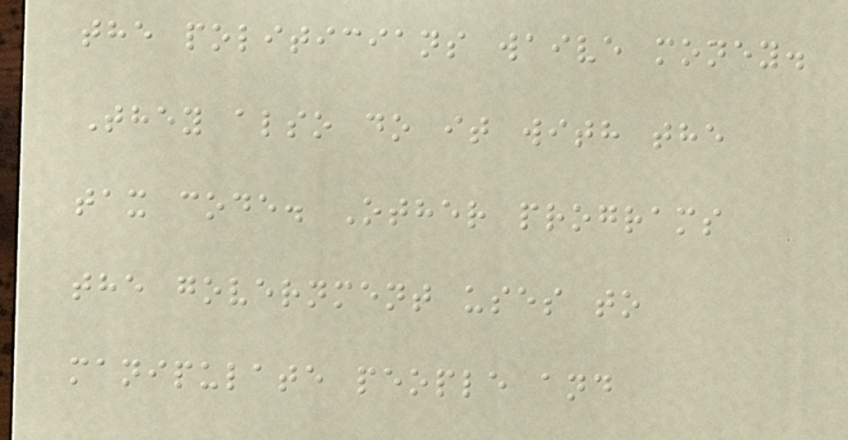the politicians waive money.
They also do it with the
tax code. Other programs
the government uses to
manipulate people and
